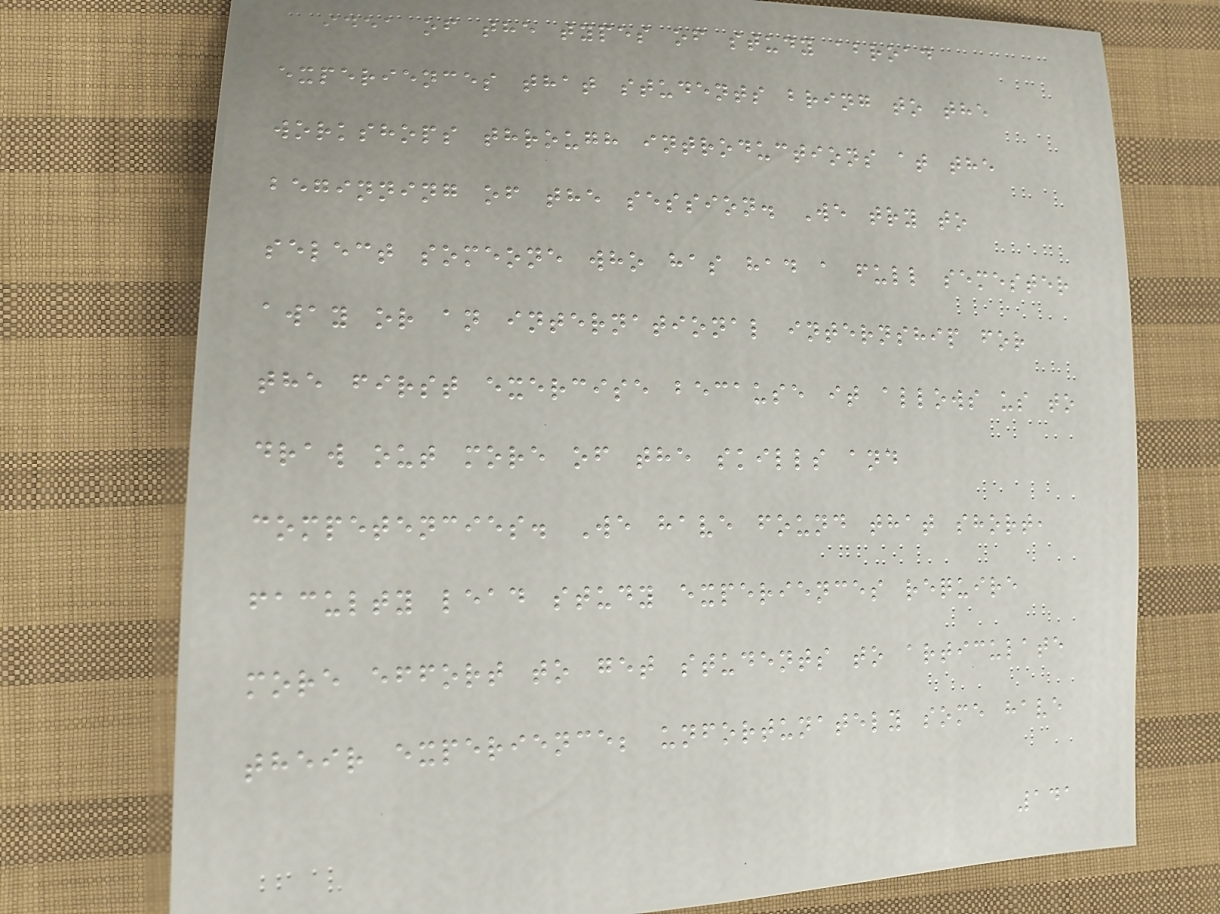idea of the types of study abroad
experiences that students bring to the
workshops through introductions at the
beginning of the session. We try to
select someone who has had a full semester
away or an international internship for
the first exercise because it allows us to
draw out more of the skills and
competencies. We have found that short,
faculty lead study experiences require
more effort to get students to articulate
their experience; unfortunately some have
141
